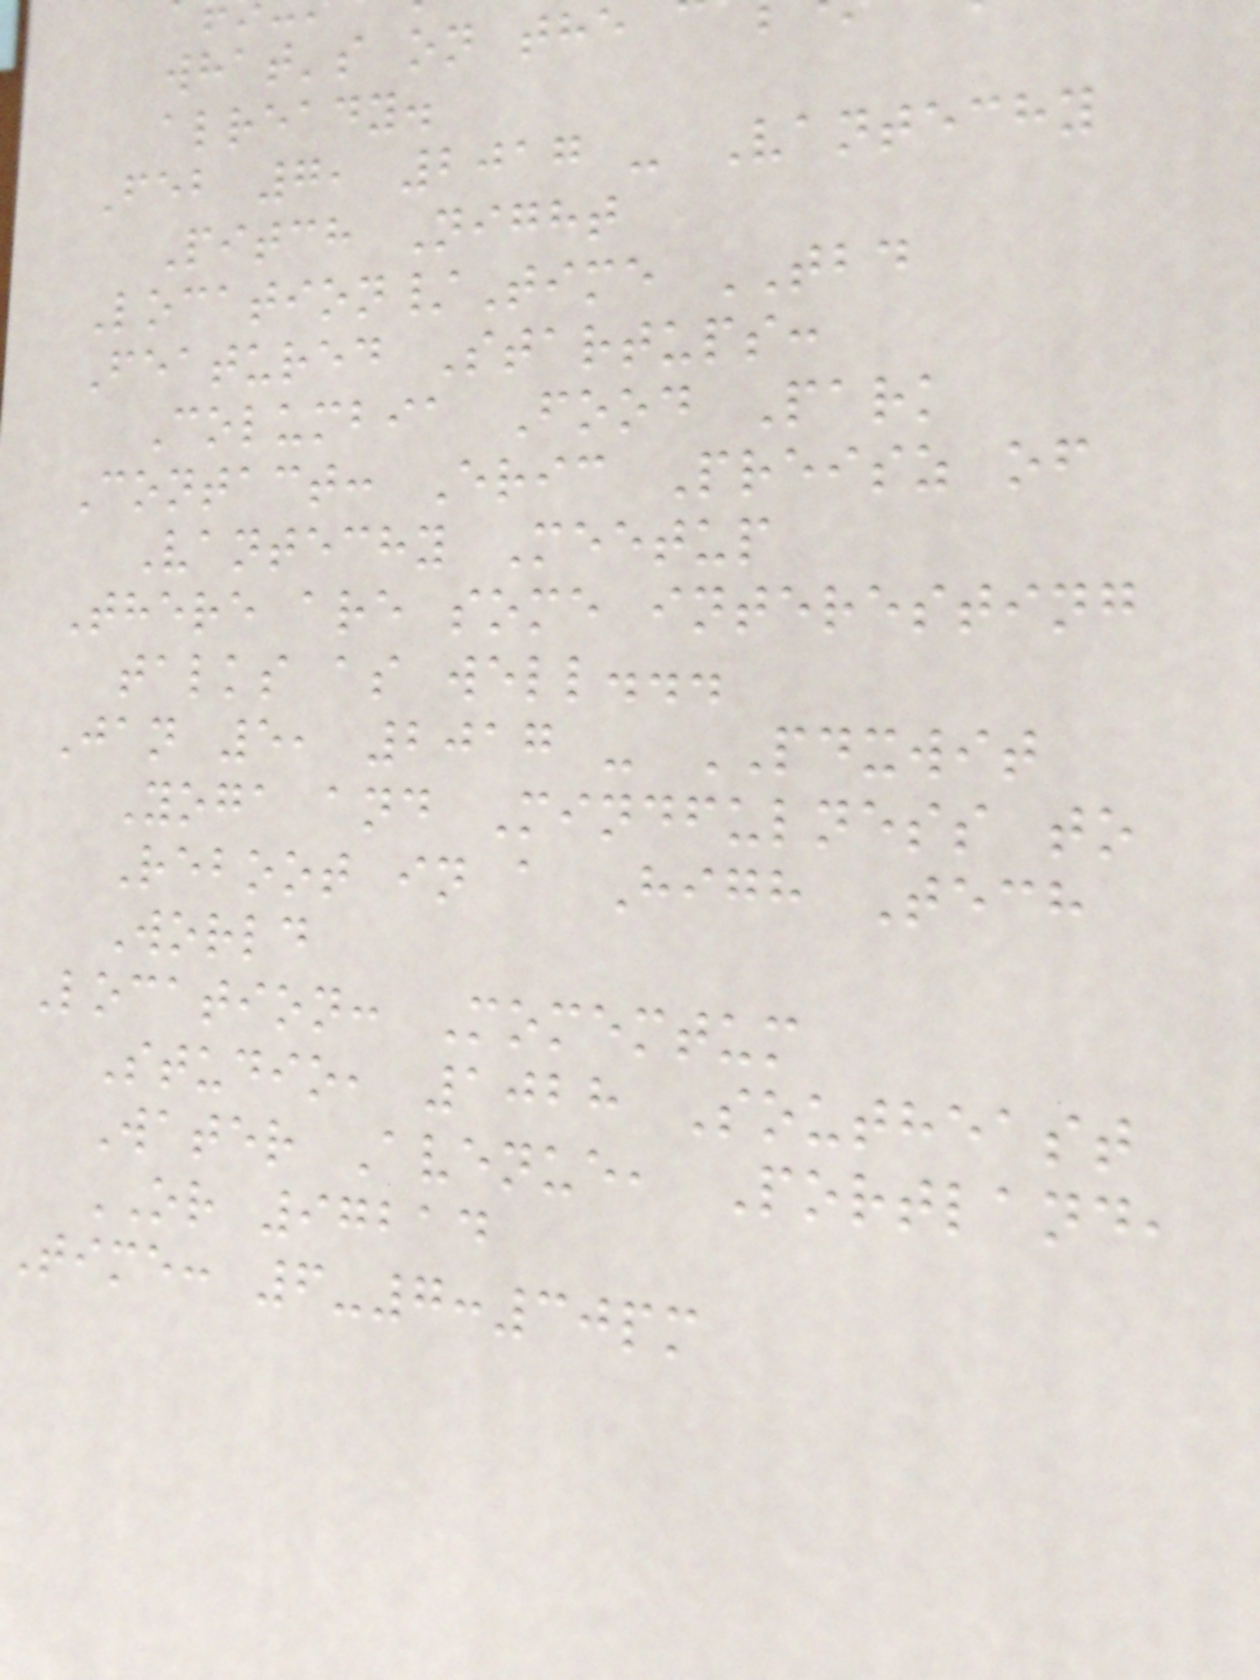what's on the
already.
Feb 7, 2017 - Vantechy
Pitch Night
Location/Time TBD
Featured Startups:
Columbia Food Park
Contact: Eric Preisz of
Vantechy Meetup
There are some interesting
talks as well...
Jan 5, 2017 - PDXWIT
Yoga and Mindfulness to
Reboot in a High Tech
World
Location: Momemtum
Studio, 1028 Southeast
Water Avenue, Portland,
OR 97214
Time: 6-7:30pm
